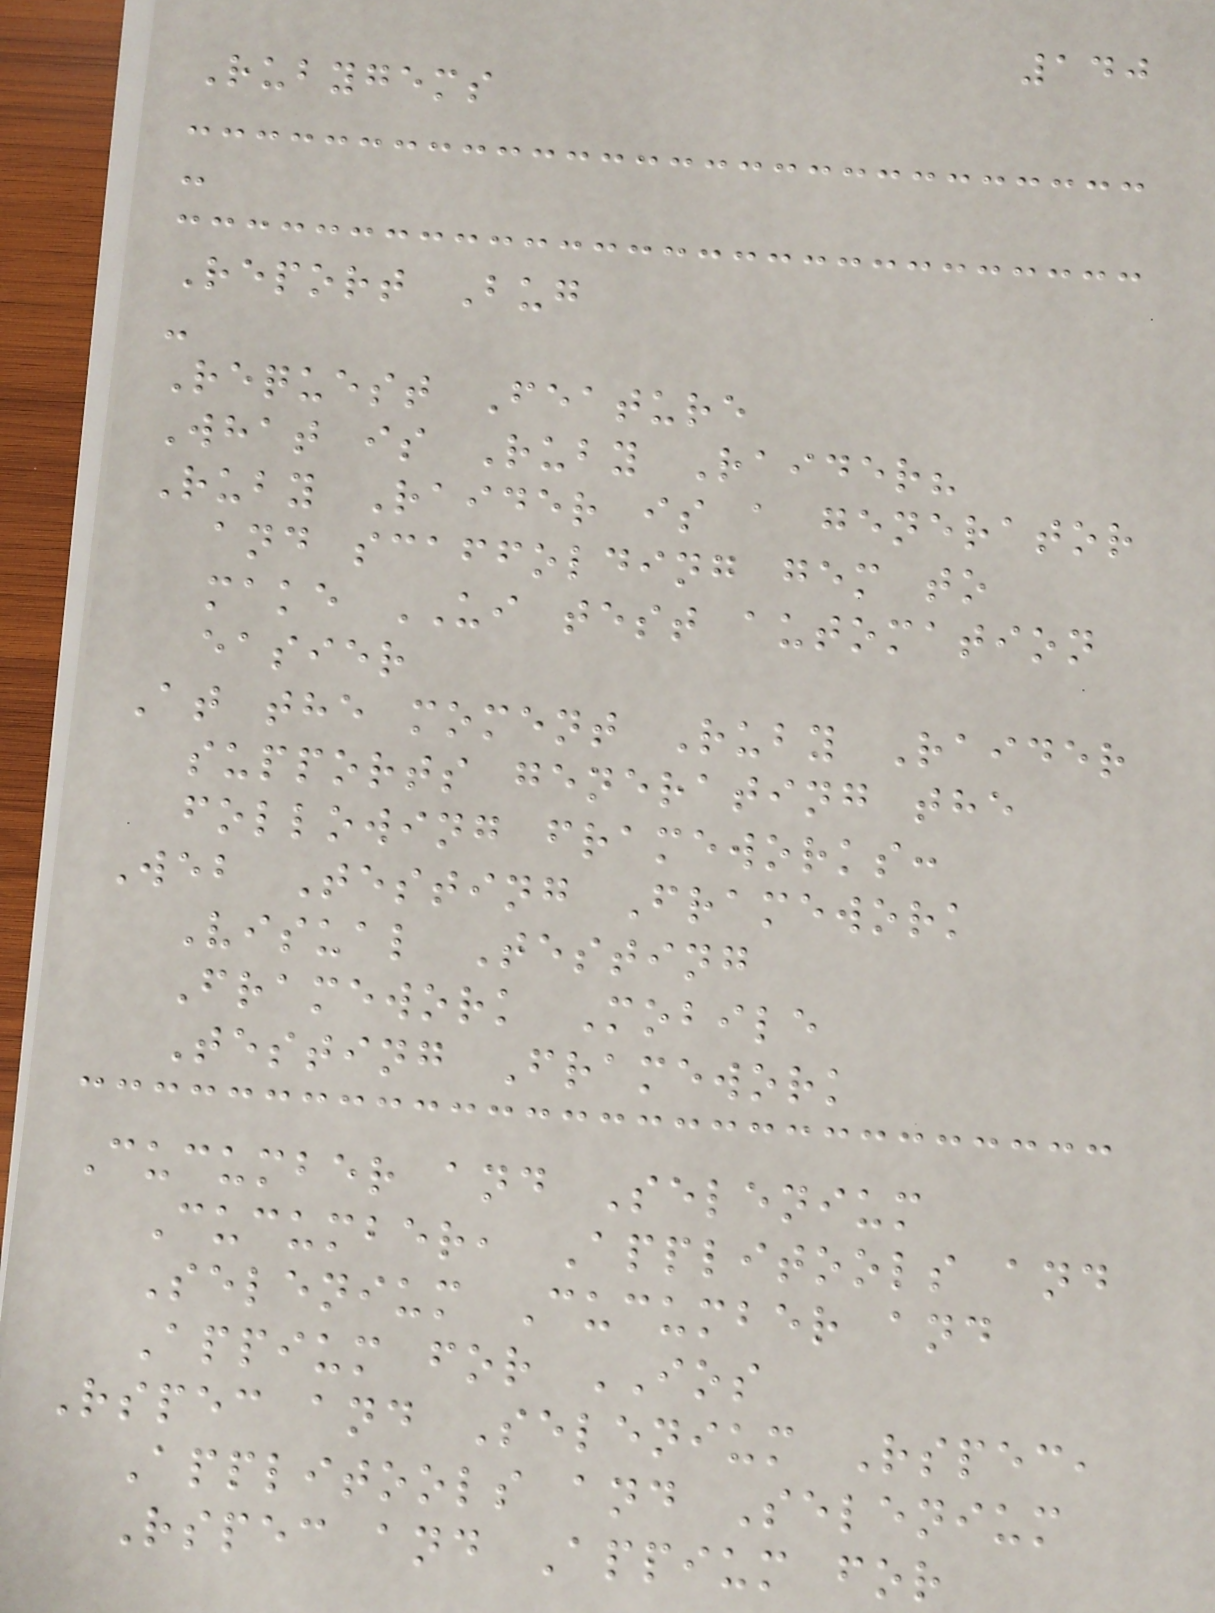140
Rubygems
-
Report Bug
-
Request Feature
What is Ruby Raider?
Ruby Raider is a generator
and scaffolding gem to
make UI test automation
easier
At the moment Ruby Raider
supports generating the
following frameworks:
Web Testing Framework
Visual Testing
Framework Mobile
Testing Framework
Cucumber and Selenium
Cucumber, Applitools and
Selenium Cucumber and
Appium for IOS
Rspec and Selenium Rspec,
Applitools and Selenium
Rspec and Appium for
